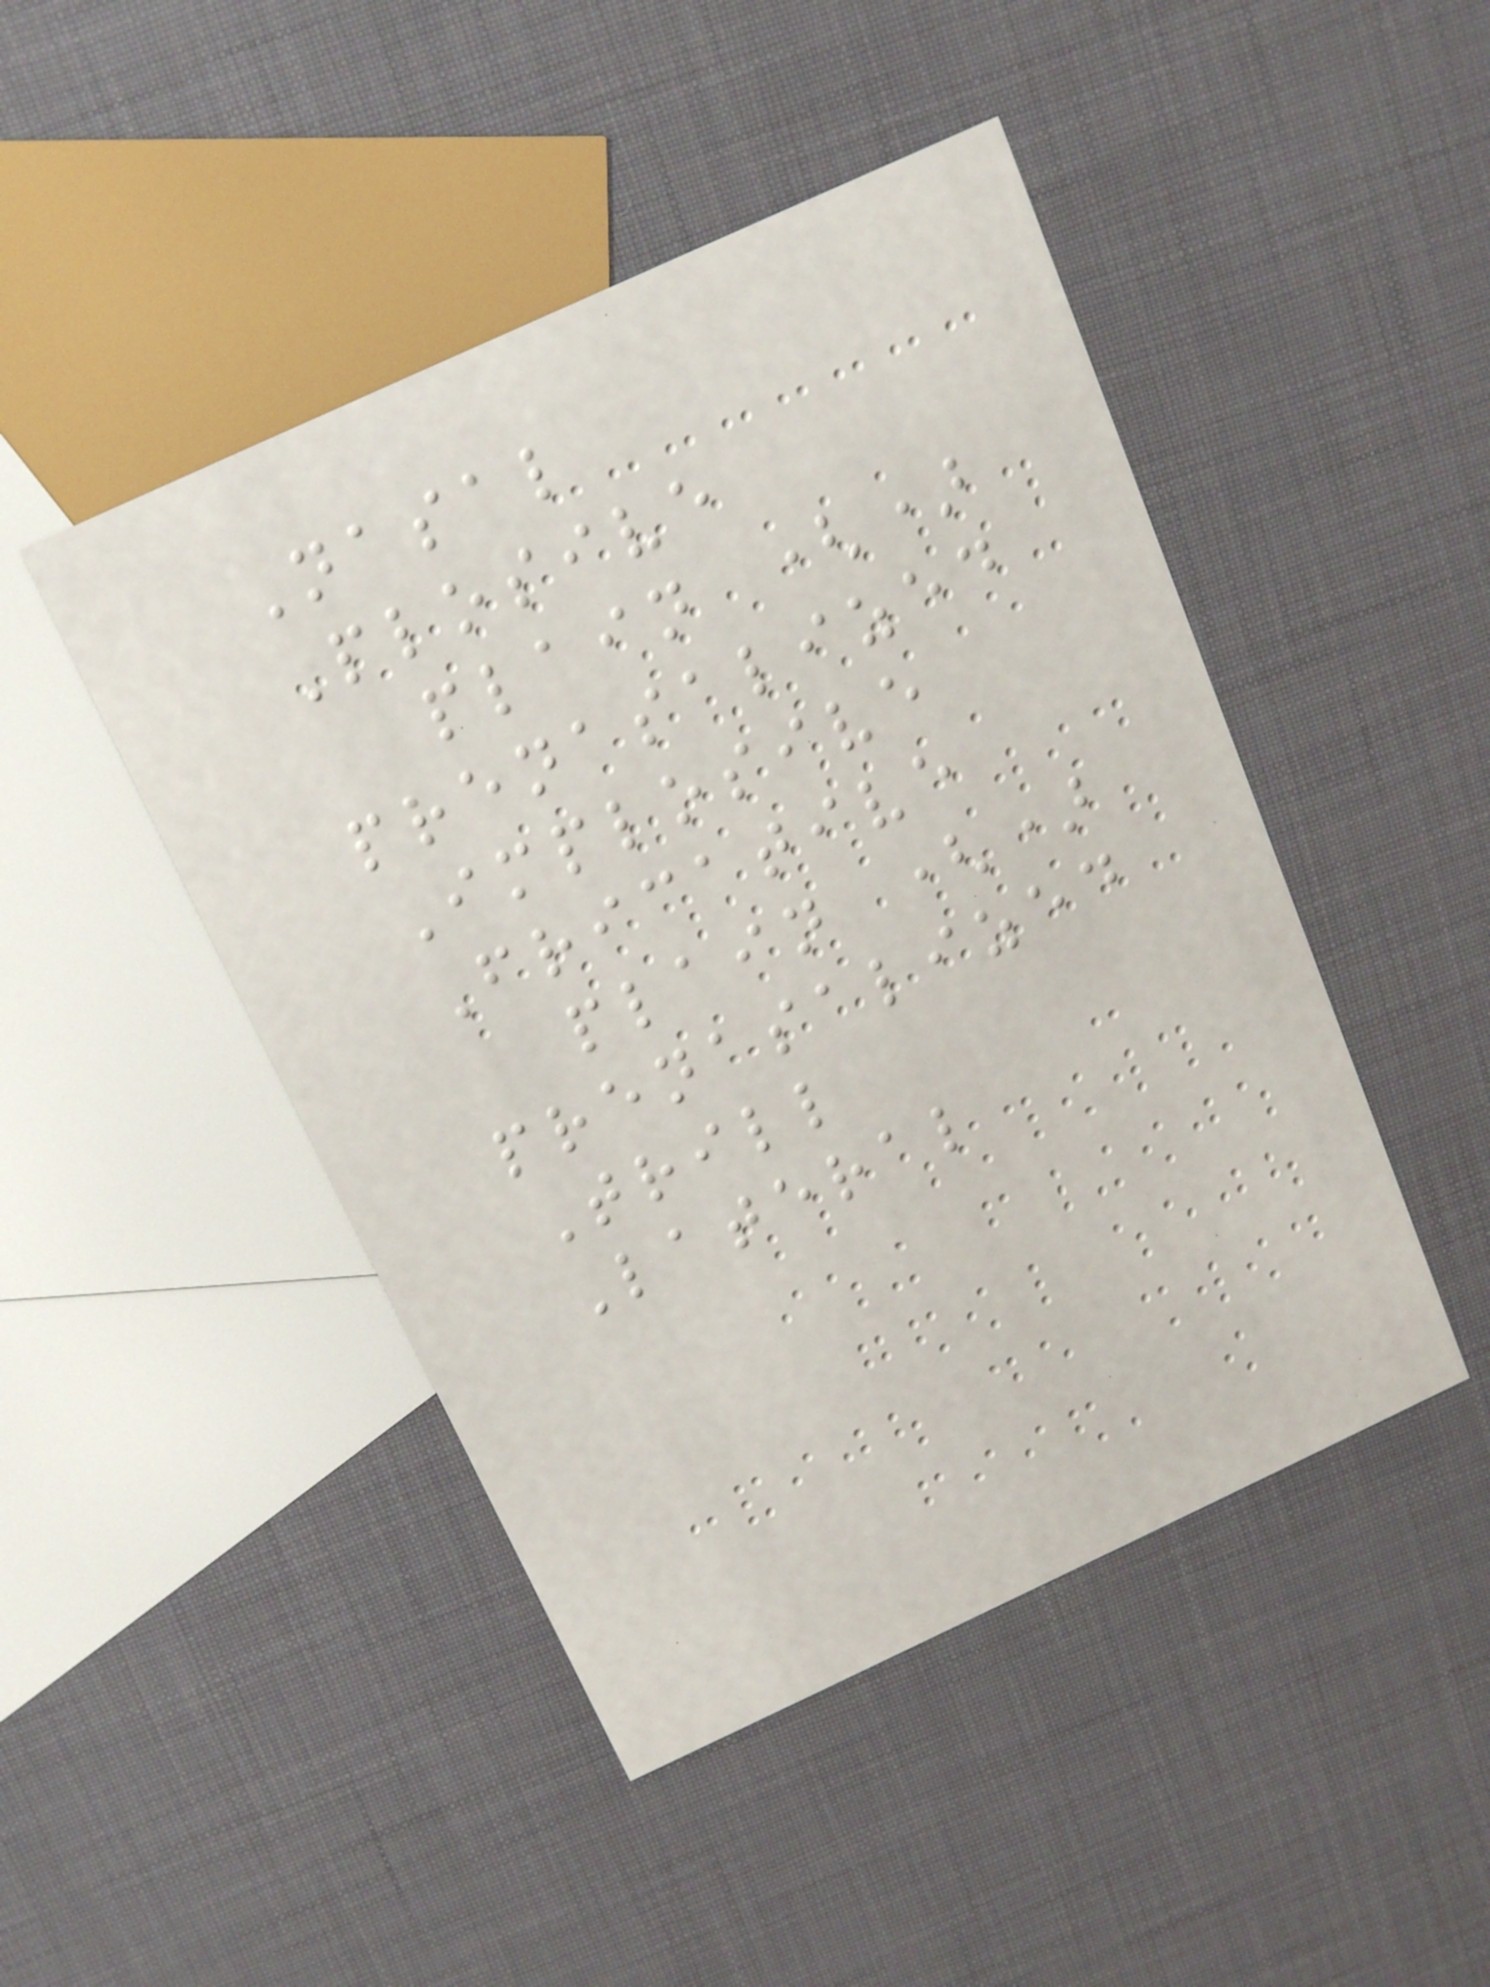Nasal
Plosive
plain ()
prenasalized
Implosive
Fricative
plain ()
prenasalized
Trill
Lateral
